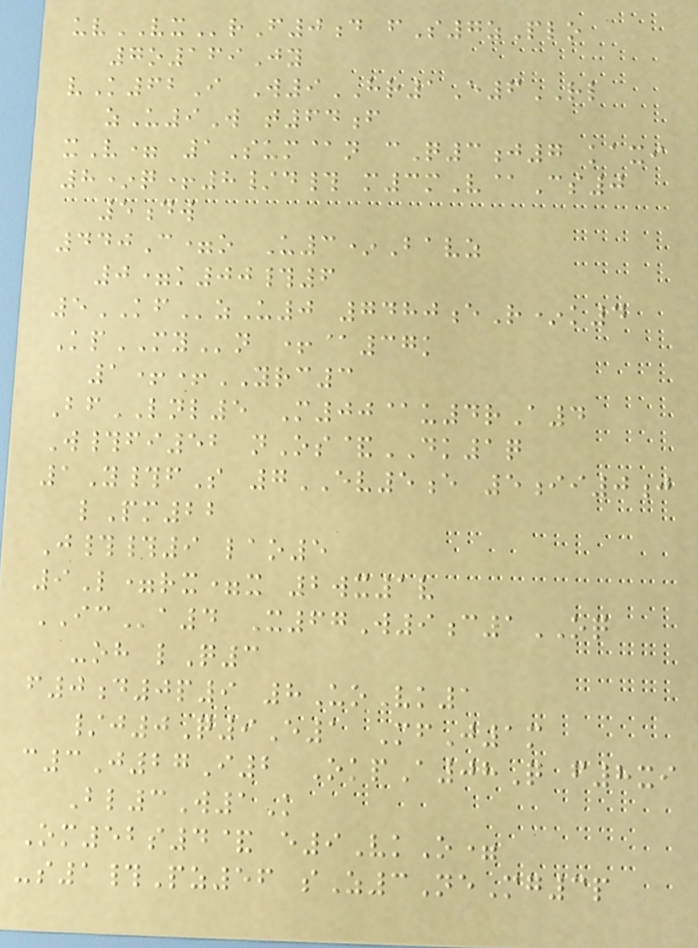uvVXrF0d fS7zPlo
7o169Jy
vK62I W9HR1E6RL
zU9W t64f
xV= 1Sum@n cQ3j7 kaxi
8*q+8/d# m3mV@Cs0
5dw
440C=o U3*Bavz
0=k00#6
5KFzU0 7480eR*k4
KpMYn +@37k
1++YRC3
BfLNL5 M00@u4rA4
W#fi52 nOs&DK1q
1Y#fS 7EV5e 5ii0j
lPm22
J##9 lao5
9L=rx=x 2wx1v
ICa4 X67W9c1OQ
-oh lQ3
f0d0p9 8UoVk1
/j0Q9E1 MfJ1m
c3J27I2 OkpA08Q f8xi
Bl3W1K
Om52s4& e9VkO=
-s1#Pz56 sZ3NeMg3p
